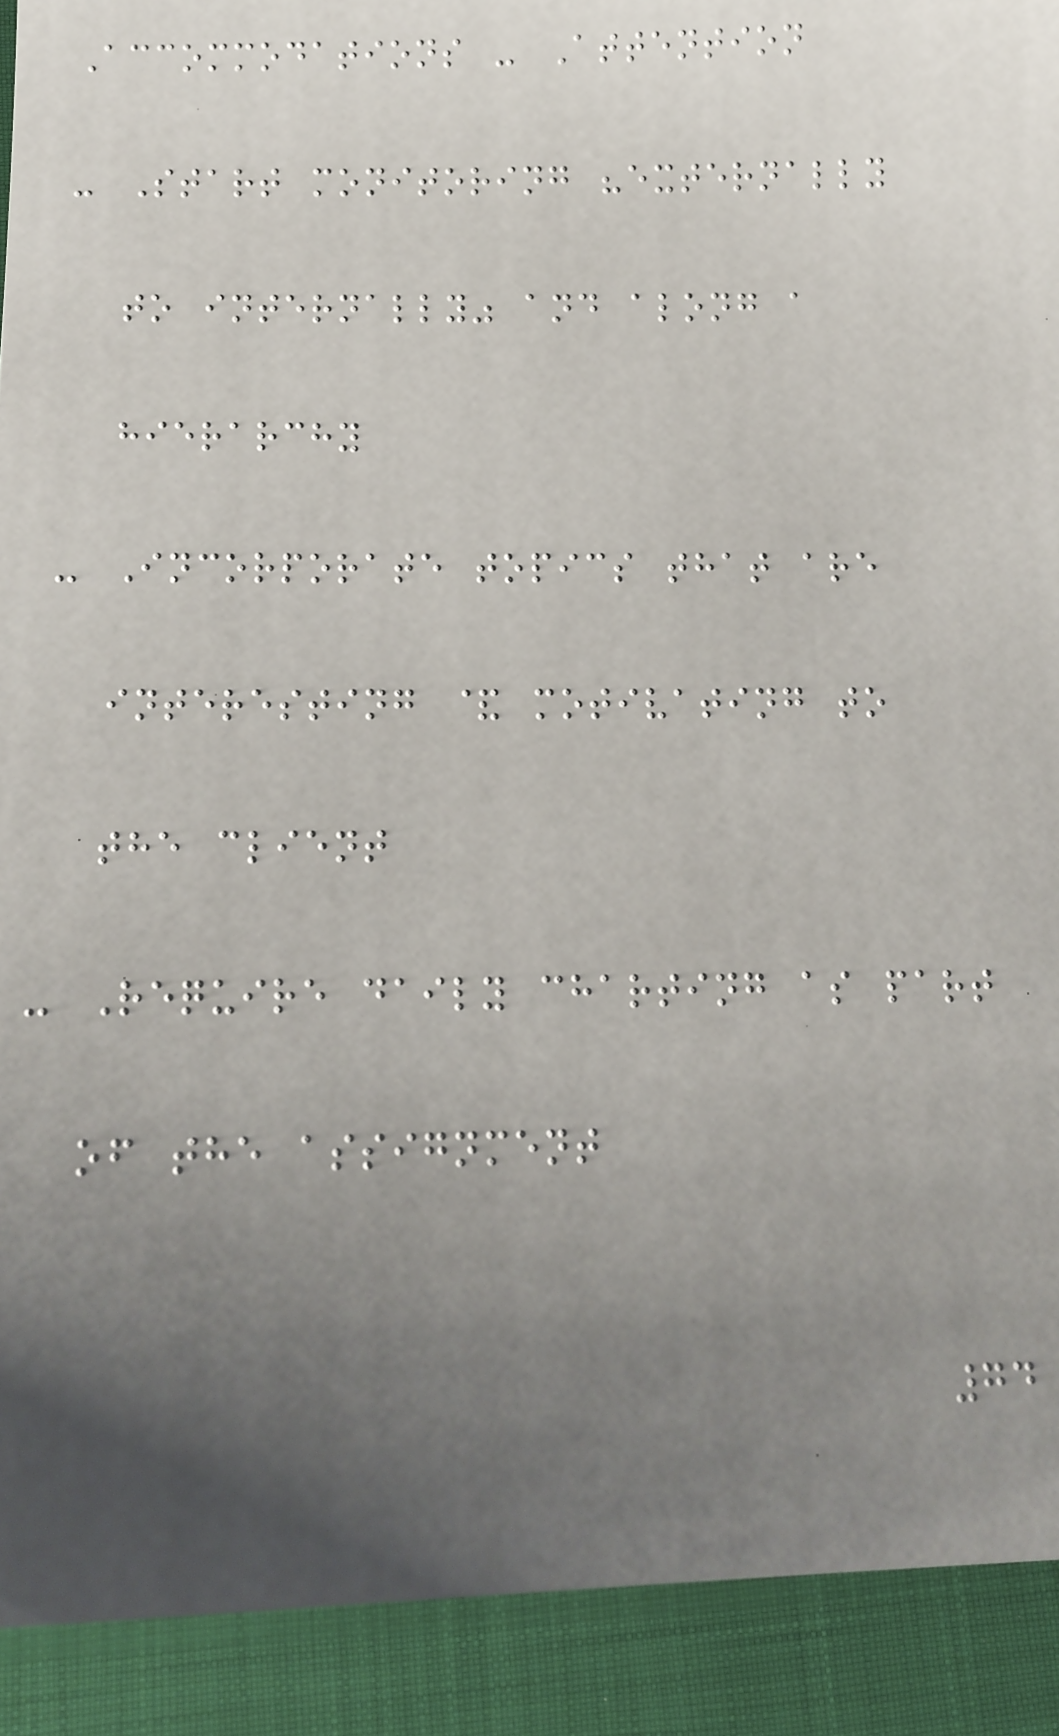Accommodations - Attention
- Start monitoring "externally
to internally" and along a
hierarchy
- Incorporate topics that are
interesting & motivating to
the client
- Require daily charting as part
of the assignment
74
